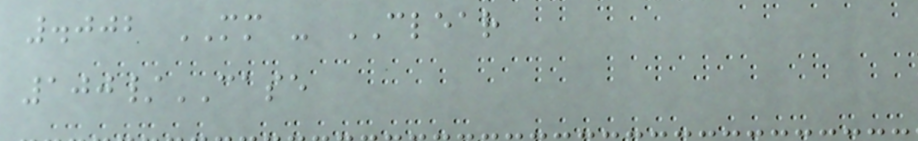.002 MM - CLEAR
100/CASE
